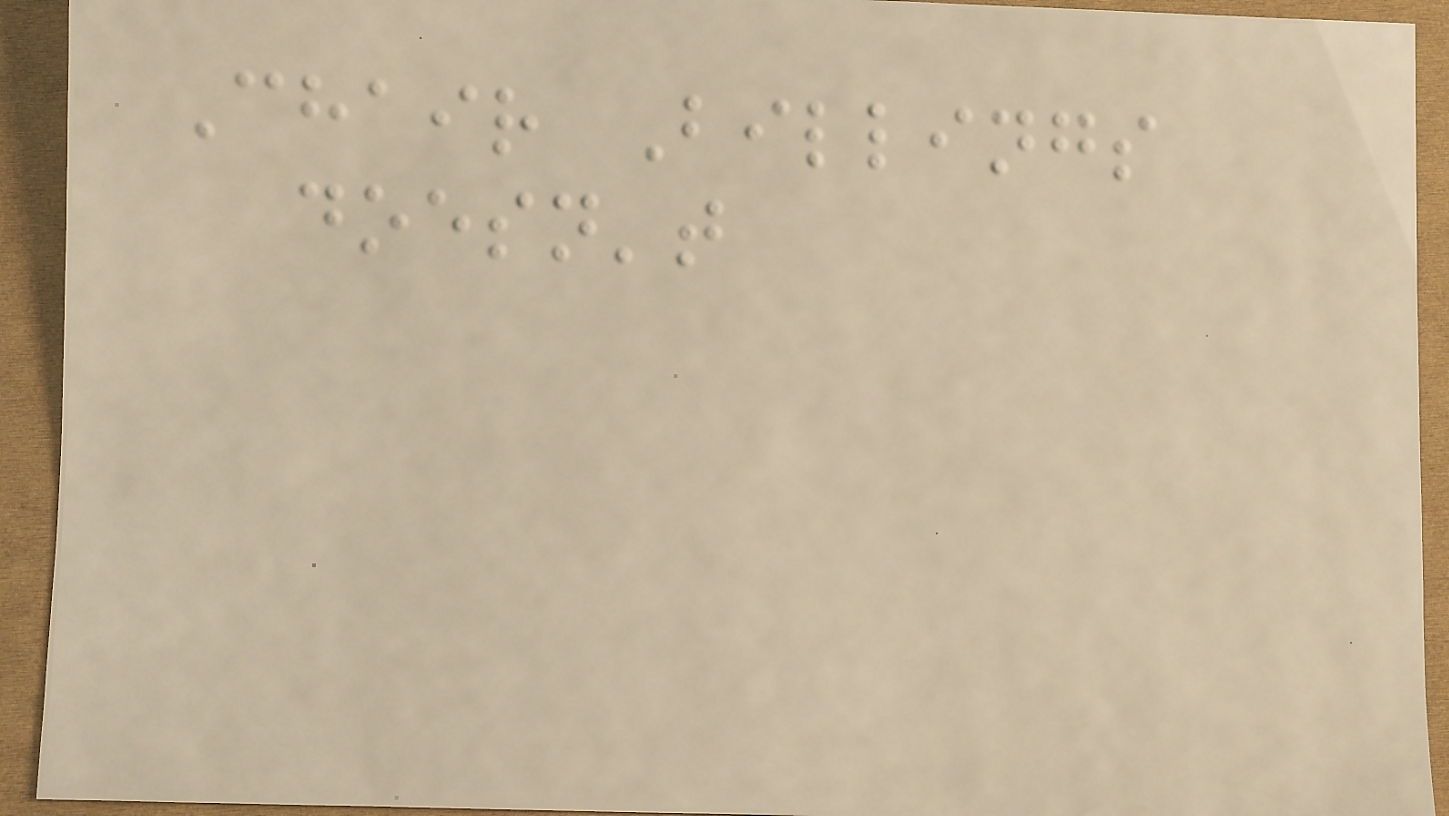Chair Billings
doesn't
